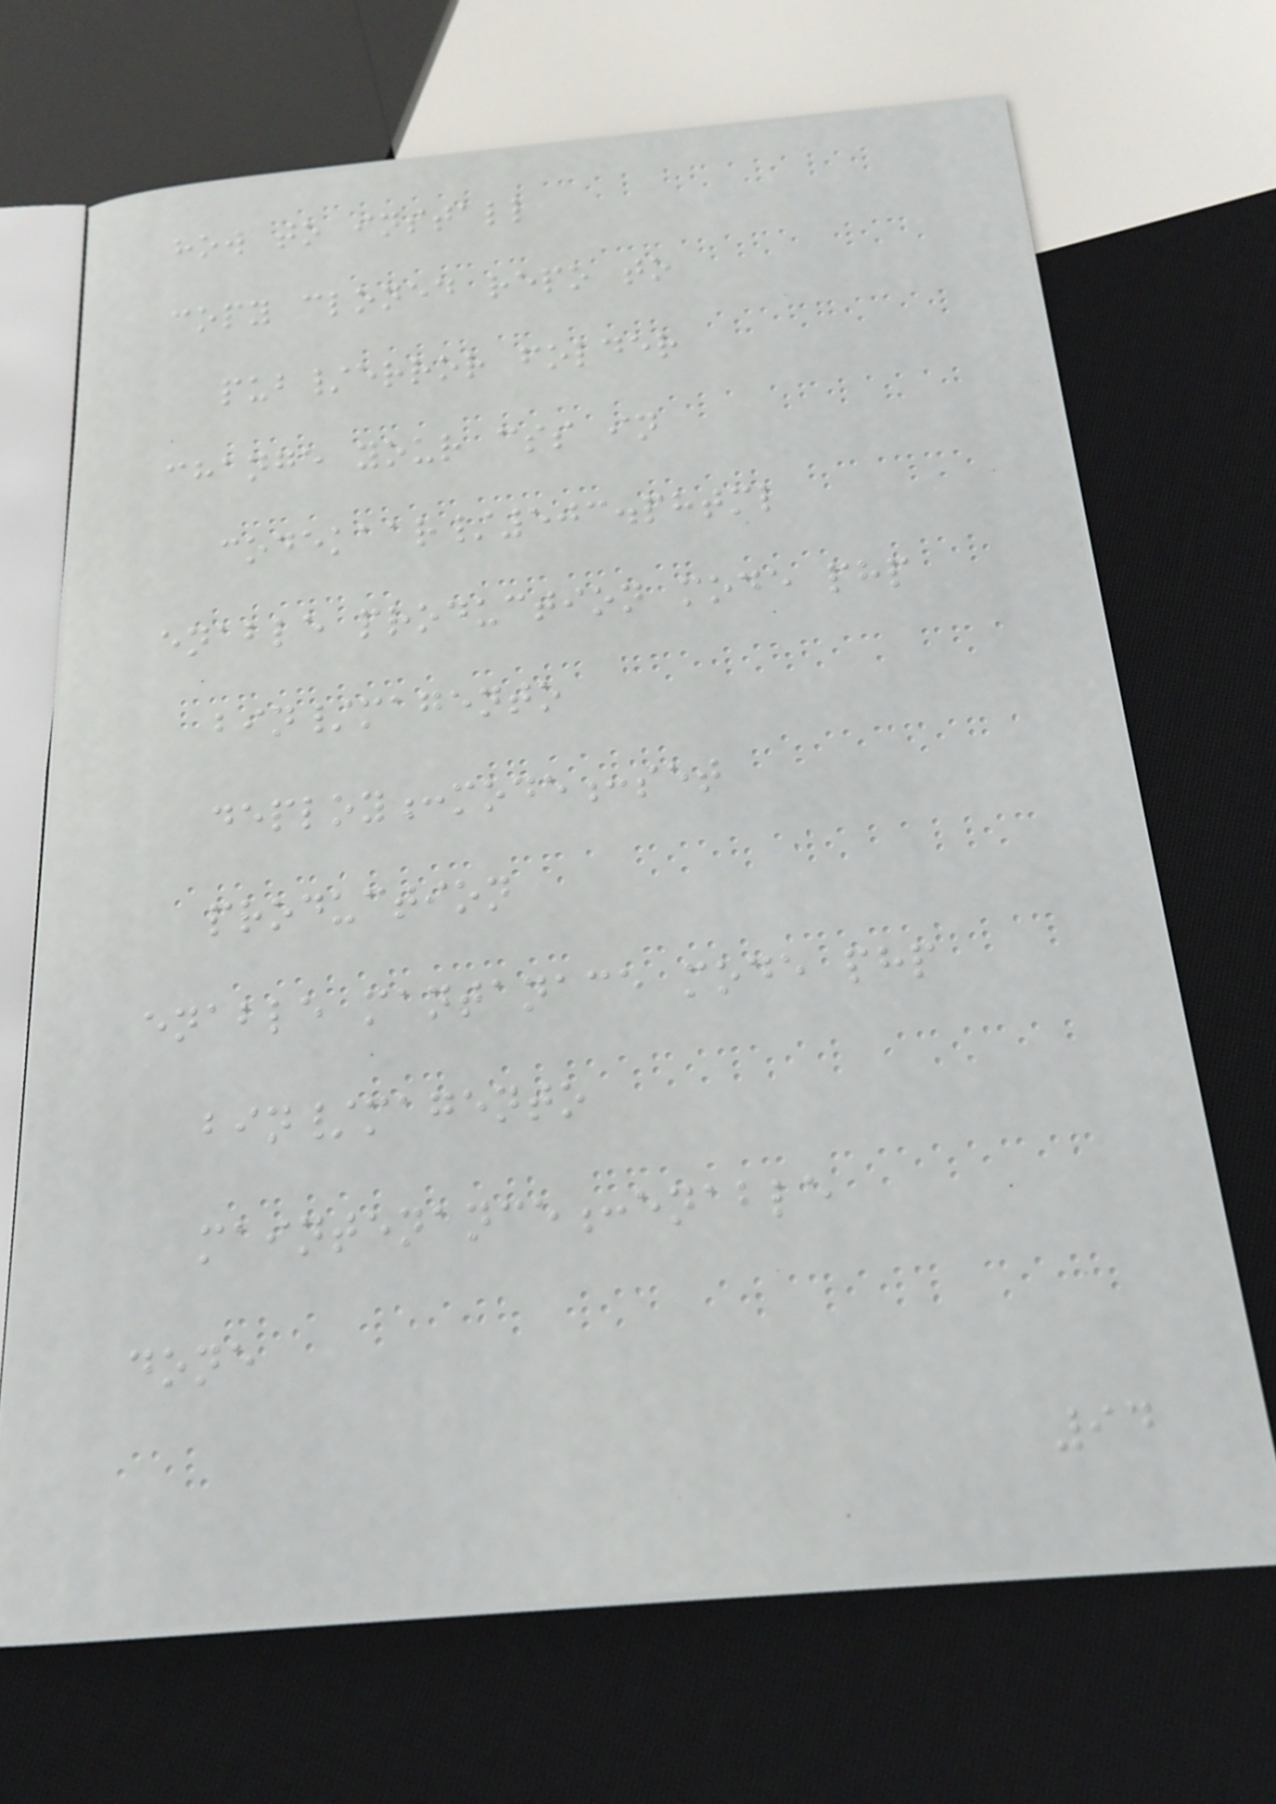how to install
copy cloned repo to
pub/error folder
change your css in
codekaar/503.phtml
enable production mode php
bin/magento
deploy:mode:set
production
enable mantanace mode php
bin/magento
maintenance:enable
done
94
